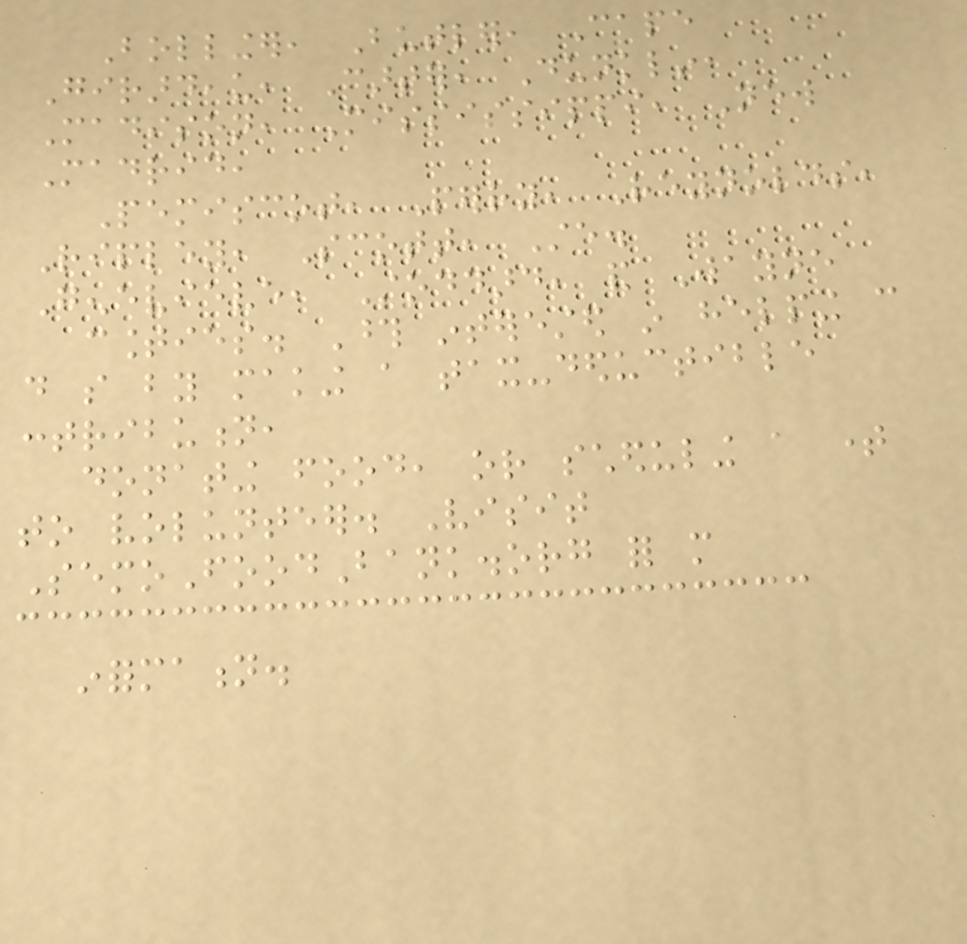Bollinger, Butler, Cape
Girardeau, Carter, Dunklin,
Madison, Mississippi, New
Madrid,
Pemiscot, Perry, Reynolds,
Ripley, Scott, Ste.
Genevieve, Stoddard, and Wayne
counties. Those interested in helping can
do so by making a tax-deductible
contribution,
donating food, or scheduling a time
to volunteer. Visit
SemoFoodBank.org for more
information.
